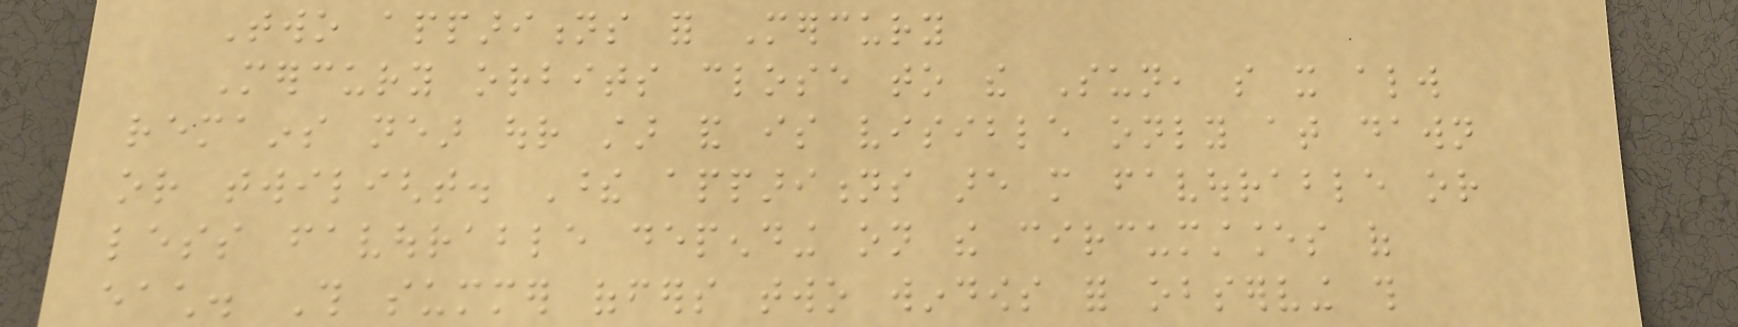Two apparitions for Mercury
Mercury orbits close to the Sun, so it always
remains near our star and is visible only at dawn
or twilight. These apparitions are more favourable or
less favourable depending on the circumstances of
each. This summer offers two windows for observing this
